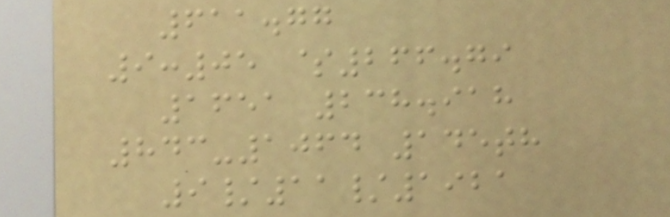611.77
9:05 $266.79
1651 238.918
843-1064 145th
9/11/1921
